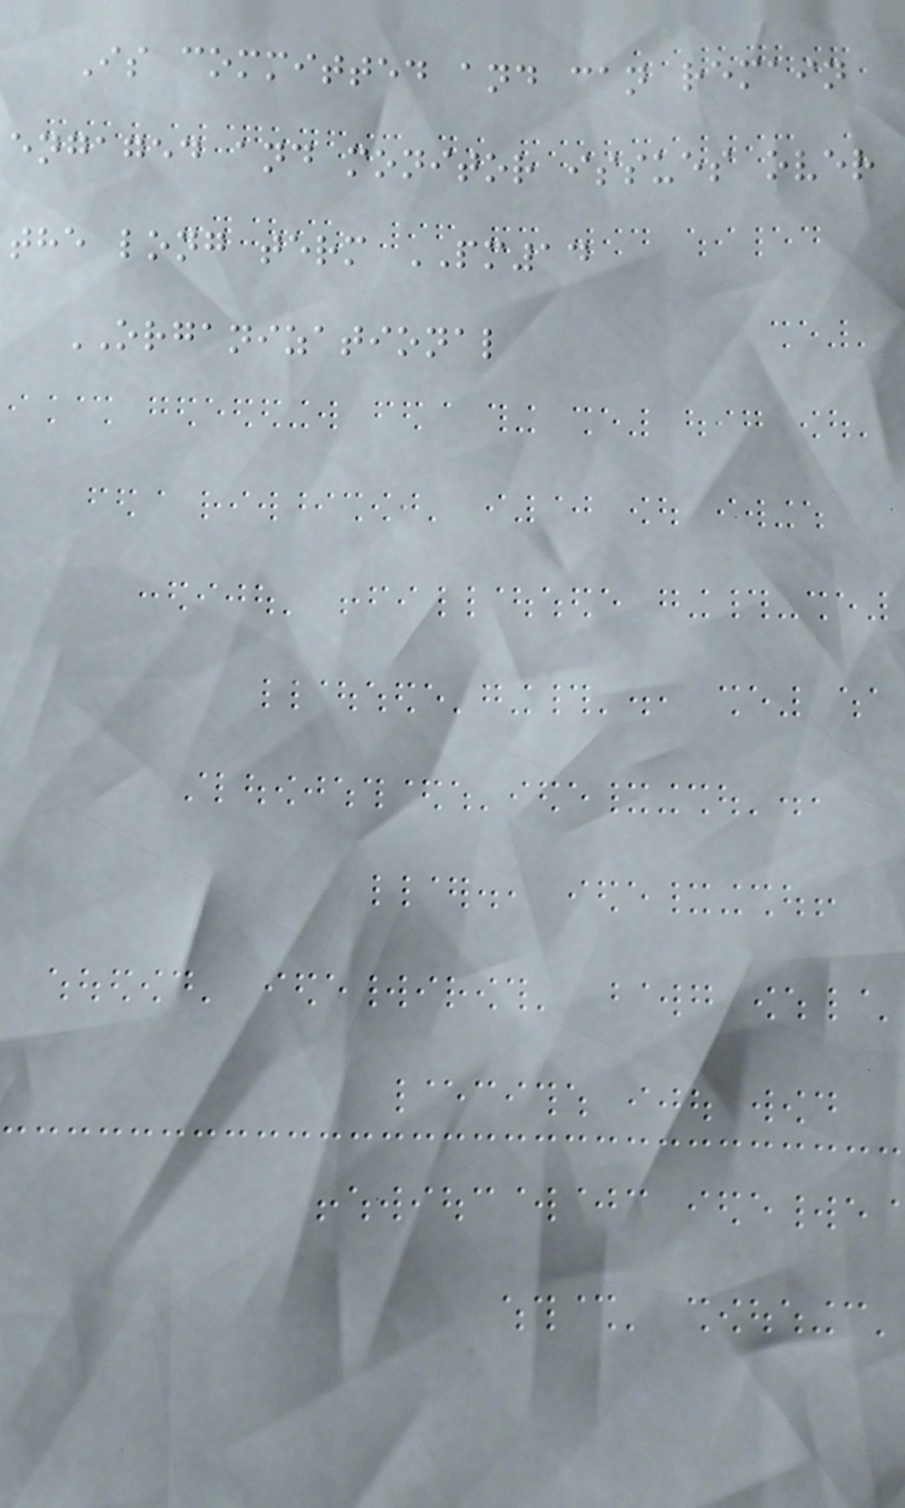Is committed and can remain
engaged and monitor issues over
the long term PM14
ORGANIZATIONAL
